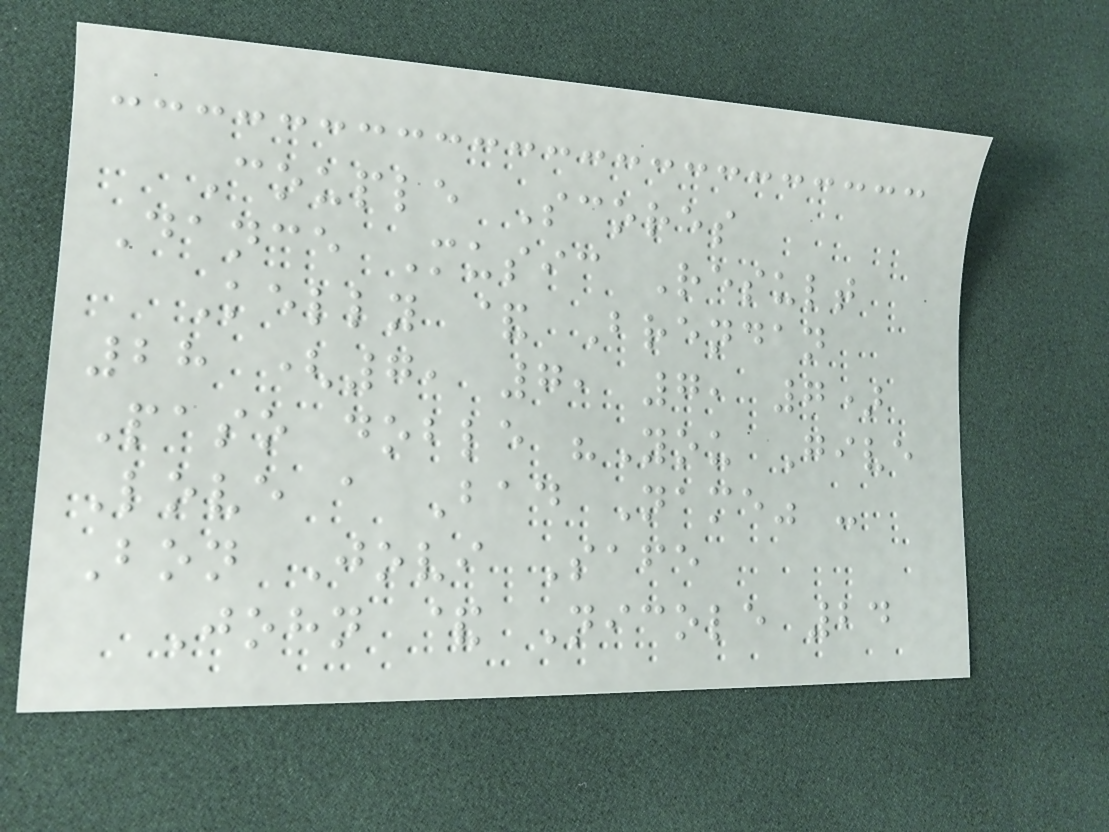Couple Scores
Dance Music Result
Kelly & Brendan
28 (7, 7, 7, 7)
Paso doble "You Give
Love a Bad Name" -
Bon Jovi Safe
John & Nicole 24
